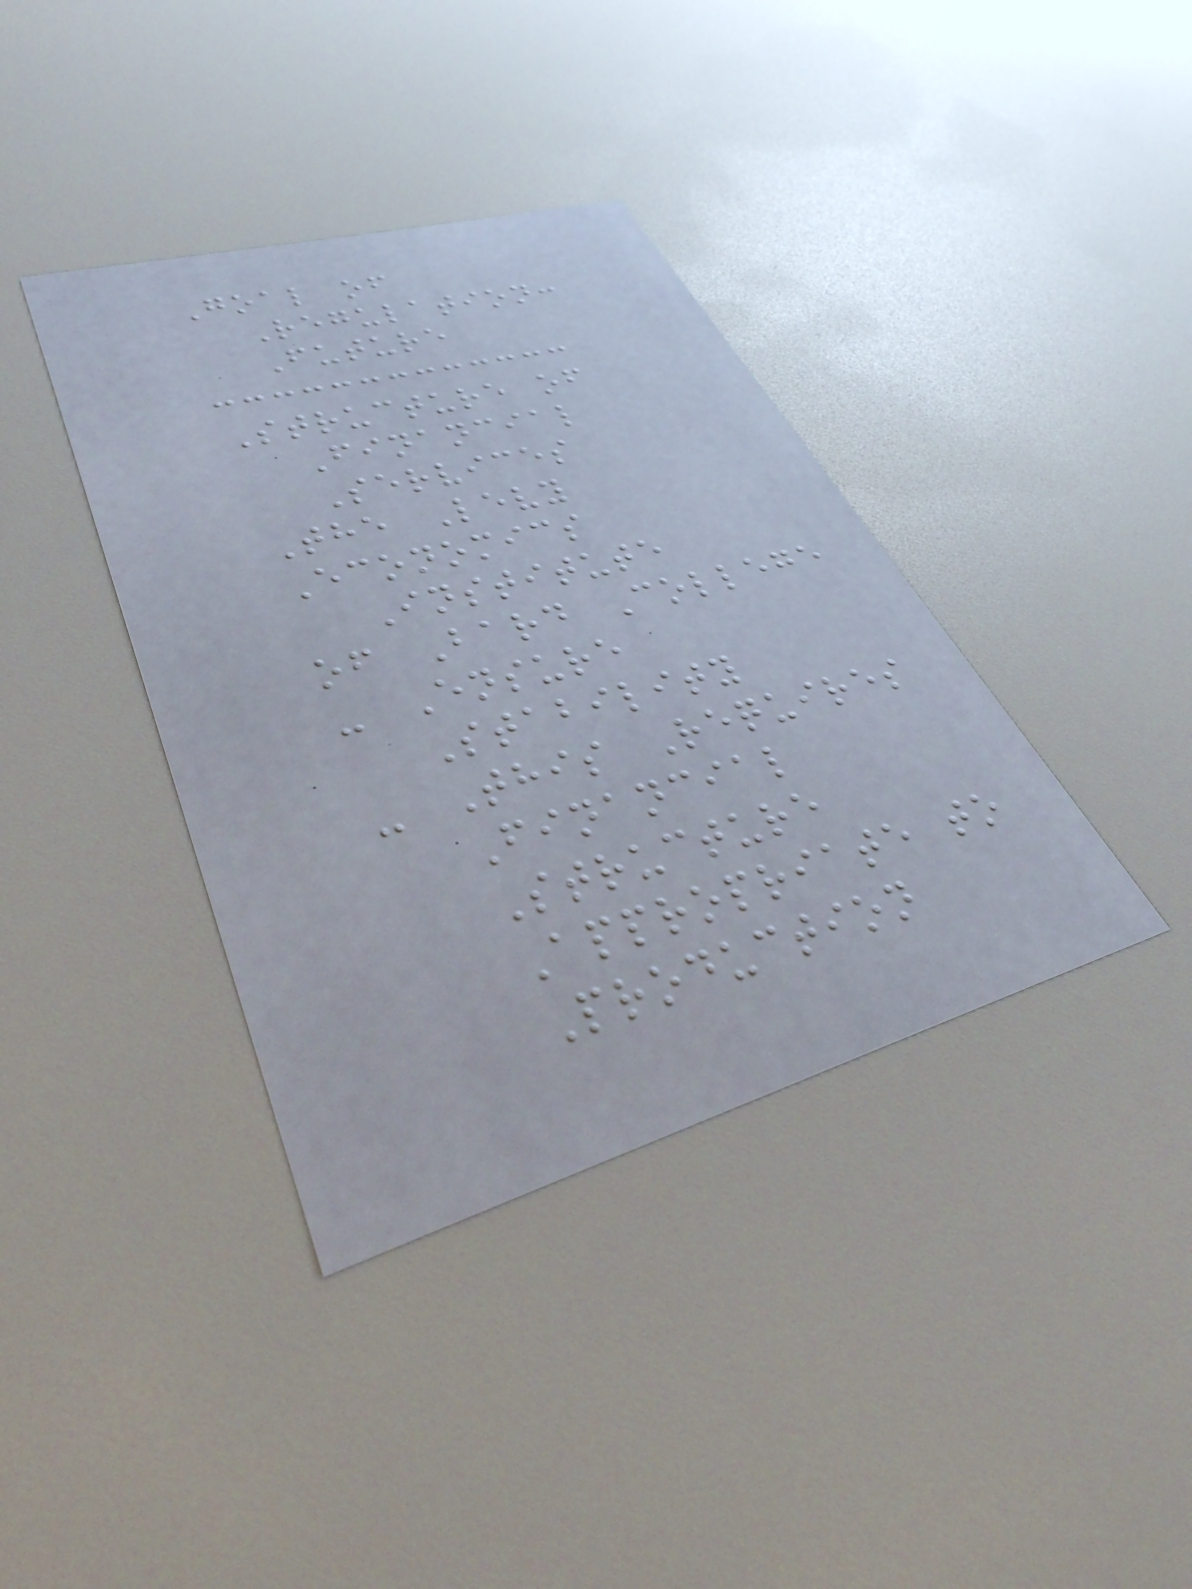Goal of
Regulation:
Future
Structure of
Financial
Services
The Levy
Economics
Institute
of Bard College
- Ensure
Stability
- This Requires
Financial
Structure
Appropriate to
Production
